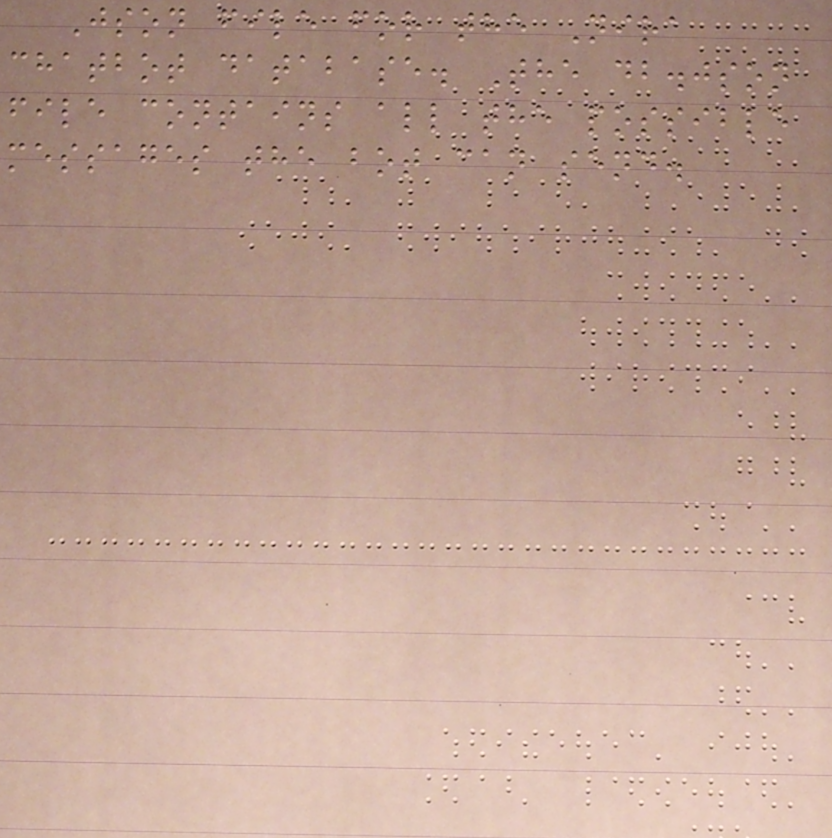Json file for the Nira
chatbot database. The db.json
file contains all the possible
messages the bot can send.
